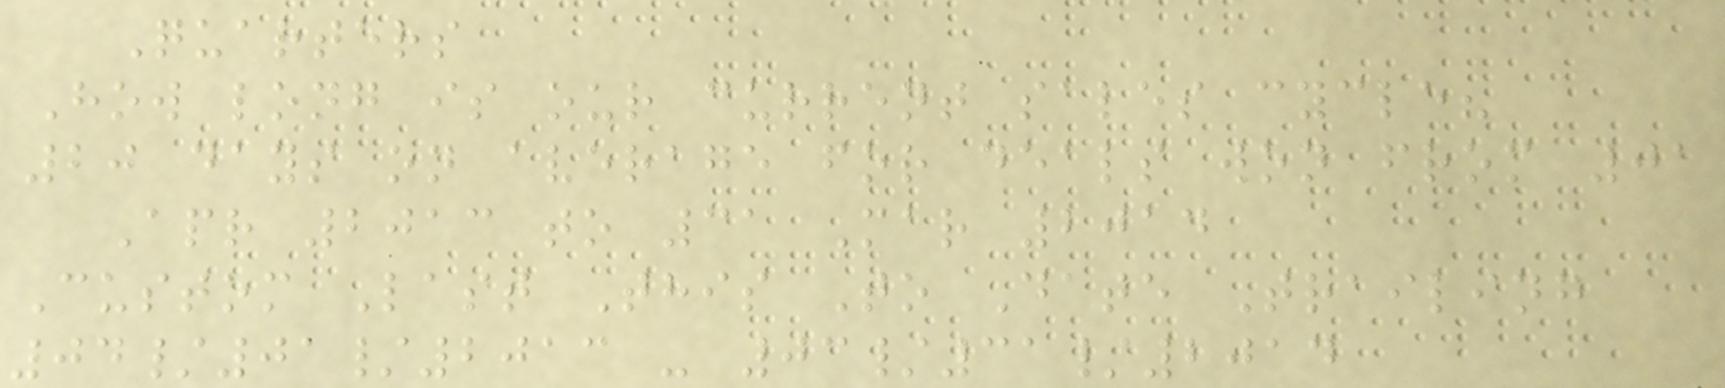Quarters
How long is our current sales cycle?
20 days on average for deals won from 01
Apr 2013 to 31 Mar 2014
Custom Last This To Date Trailing
04/01/2013 - 03/31/2014
